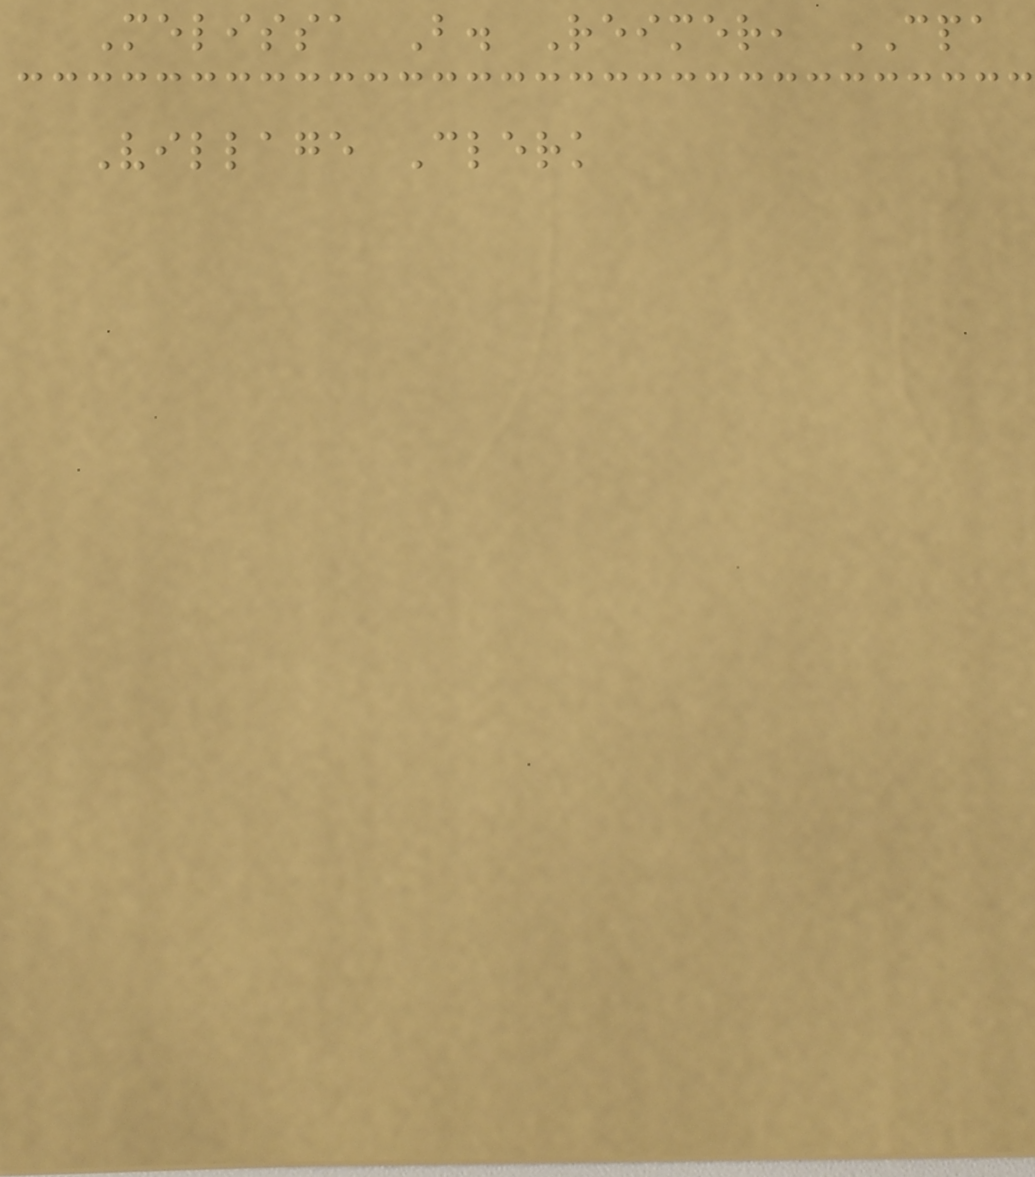Melissa B. Reimer, CPA
Village Clerk
